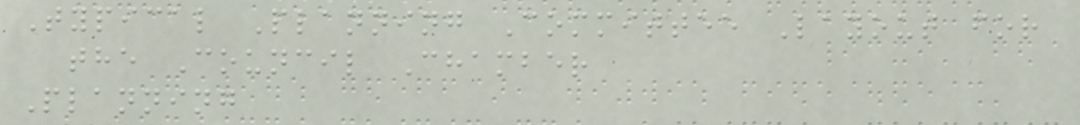Typical Planning Committee Layout for
the Council Chamber
Planning
